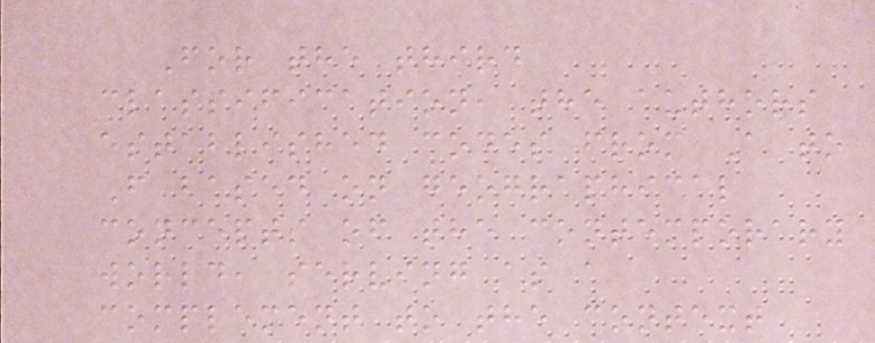For the third
classification, the authors
established codes from A to
F based on geographical
concepts of the contemporary
world, serving as a
complement to the context
